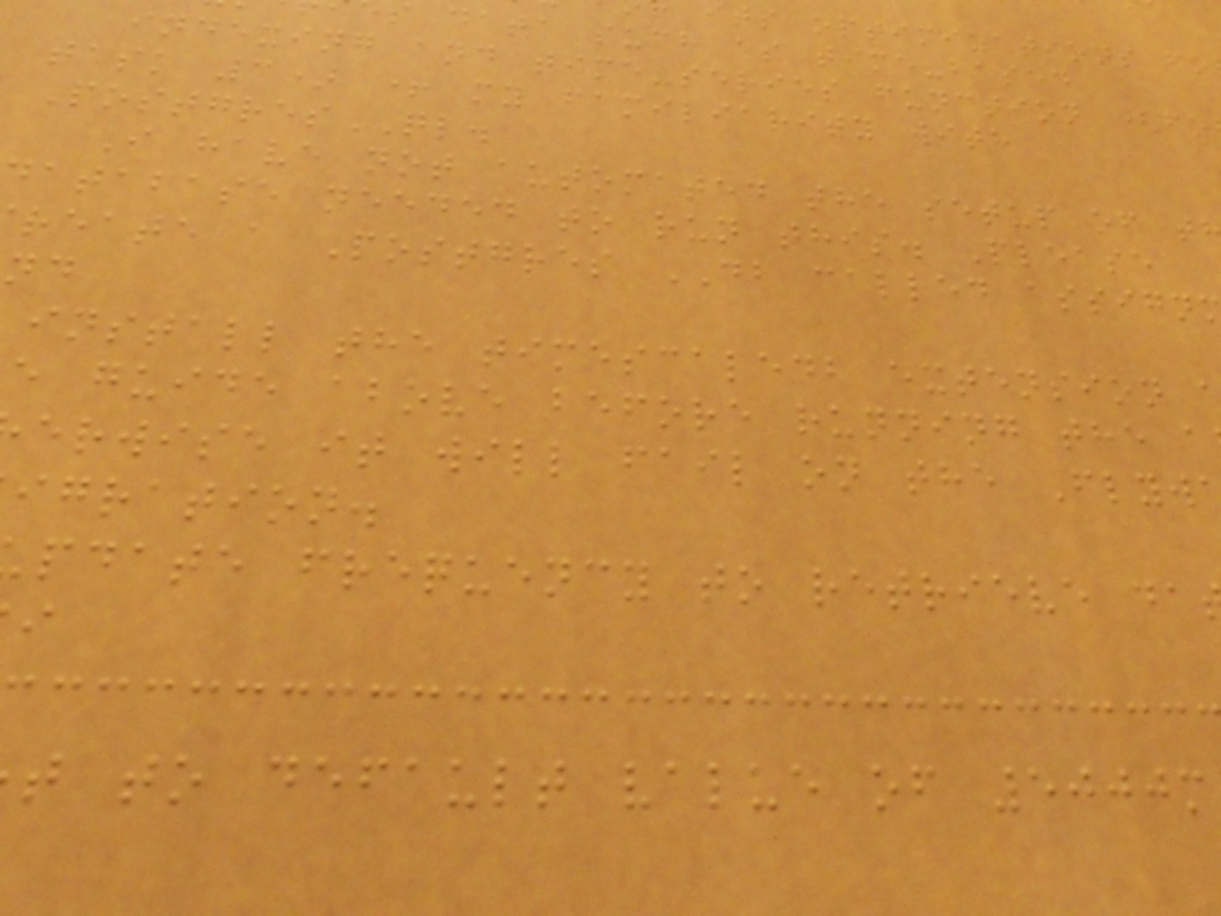its optimizations fo
data such as time-based
indexing and time-series function (fo
task 3) + my familiarity with
PostgresQL.
I have not automated the setup of t
atabase needed to run this. Please
reate a Postgres DB called assign
install the timescaledb extension
e guide above before running the a
erwise it will fail on the Flyw
igration.
pdate frequency to retrieve da
t to default value of 5000m
